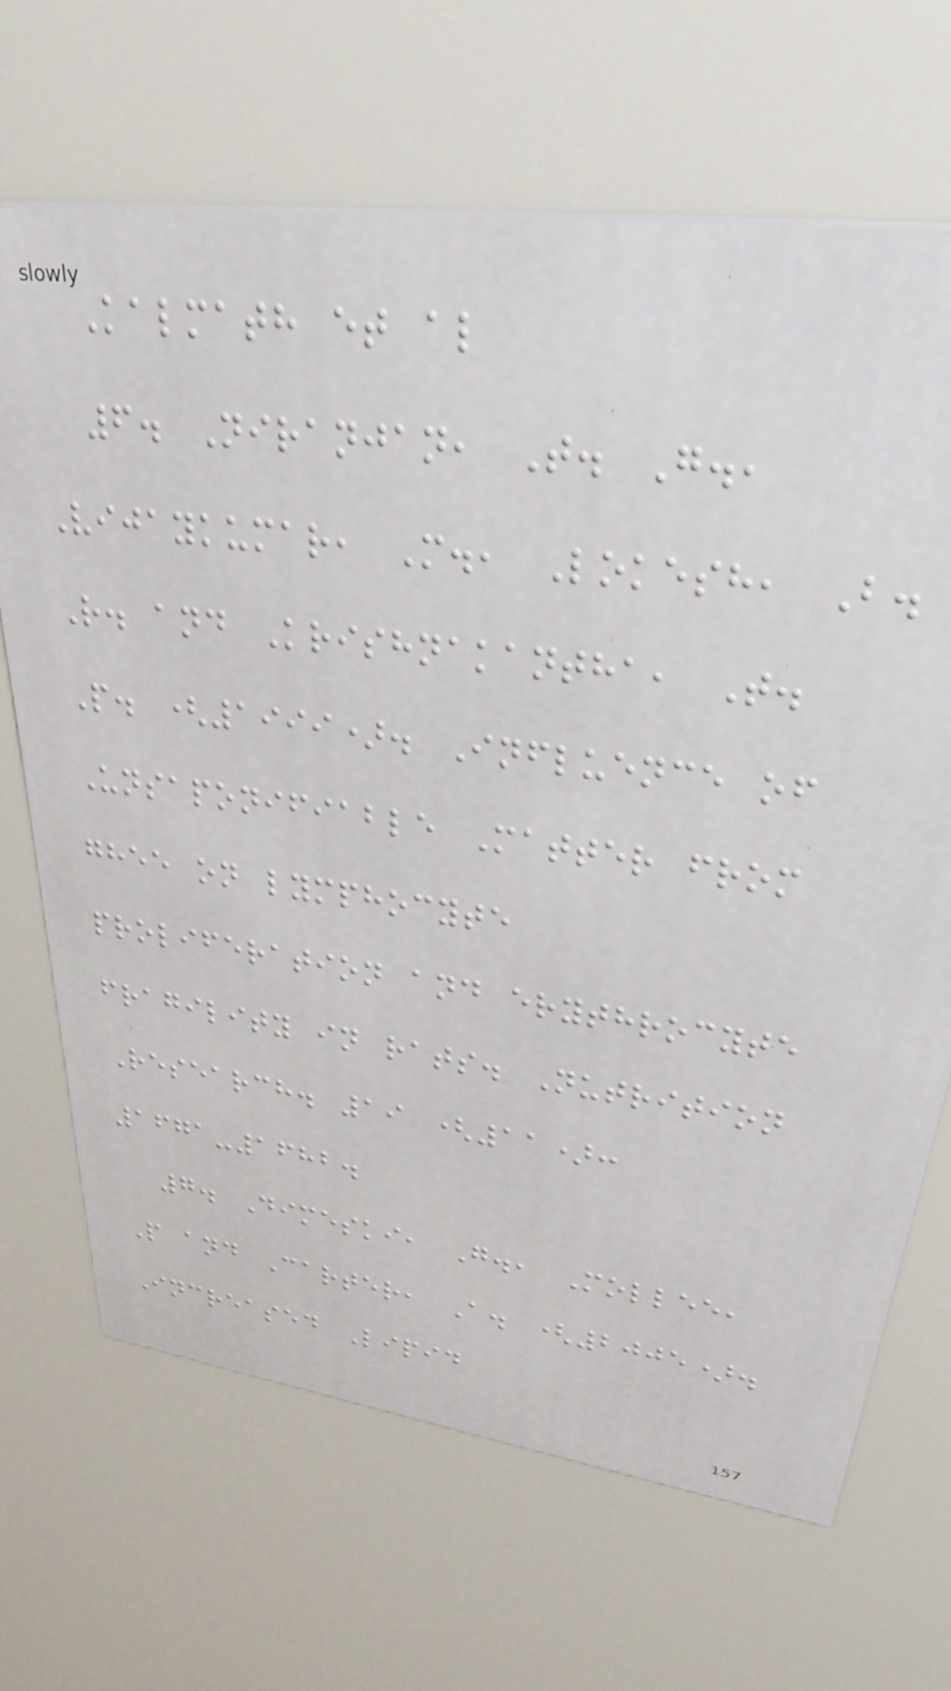Kalmath et al
6. Niranjan, T. G.,
Vijaykumar, M., Lokesh, B.
R. and Krishnakantha, T.
P. (1999). Influence of
Unsaponifiable Matter from
ghee on lymphocyte
proliferation and erythrocyte
fragility in rats. Nutrition
Research. 19 (11):
1671-1682.
7. Dimeski, G., Mollee,
P and Carter, A. (2005).
Increased Lipid
